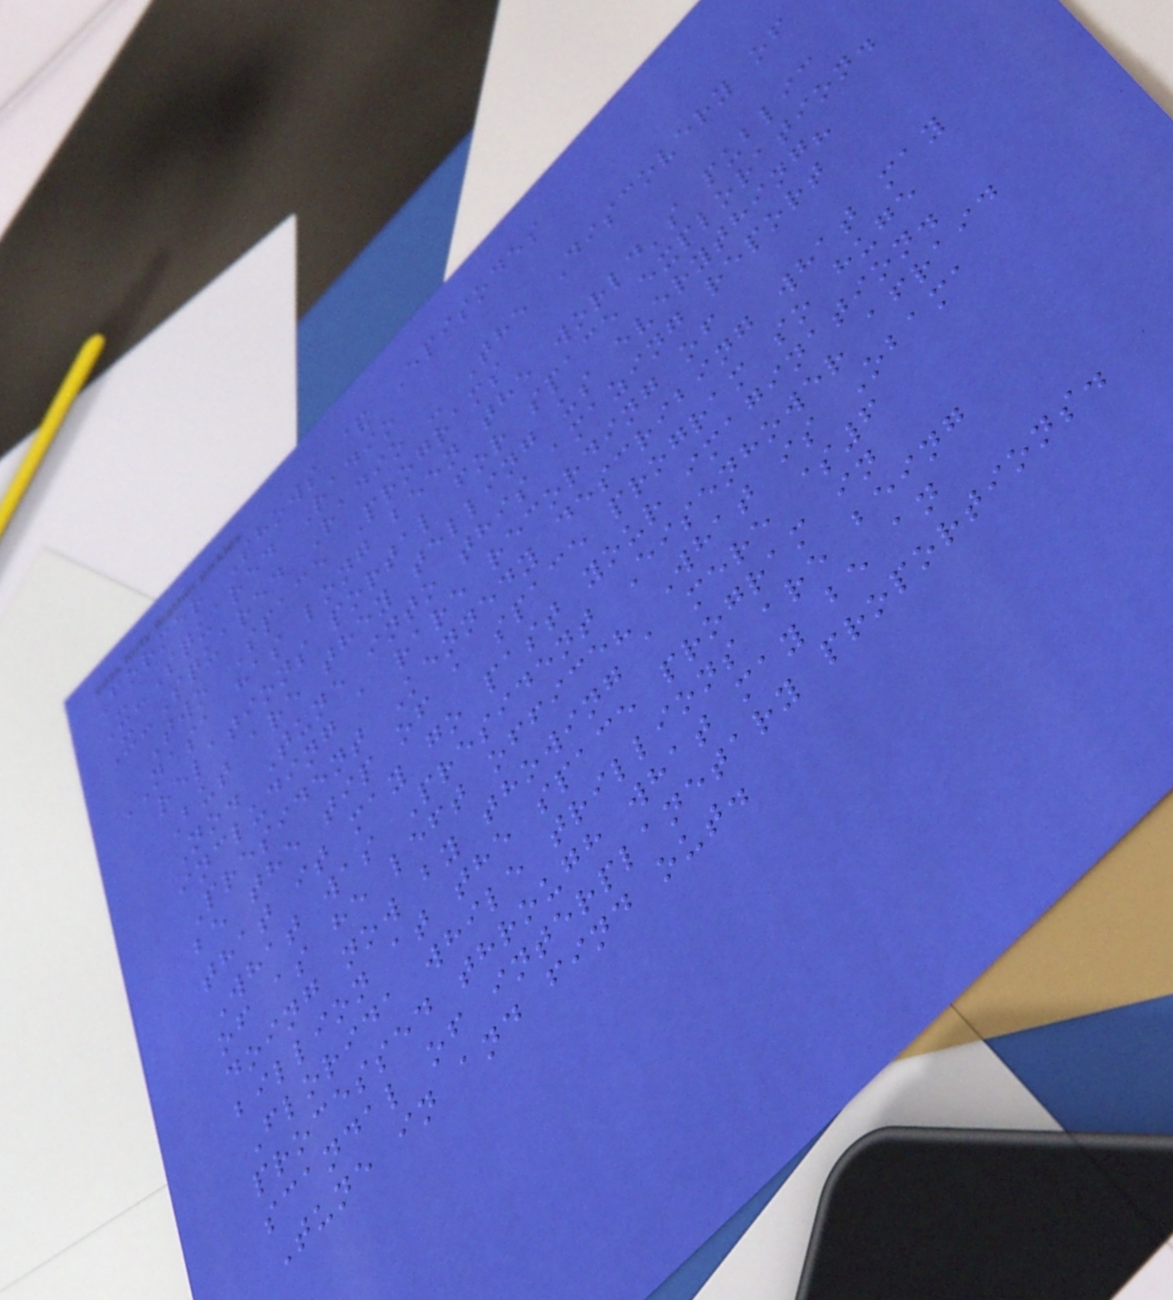Former Shows & Episodes
X-Squared Radio
X-Squared Radio - The Discovery of
Two Space Programs
NASA has long been the world's public
relations portal for space exploration.
But are they telling us everything?
No. Tune into this amazing report
including a rare recording of
President Kennedy describing what may
be the tip of a space program so huge
that it may go past your imagination.
What was President Eisenhower afraid
of as he left office? What is Obama
doing now by thowing a mere $6
billion at the space program in
Florida while trillions are being
processed through what may be an
scandal of interplanetary proportions.
Tune in and find out.
